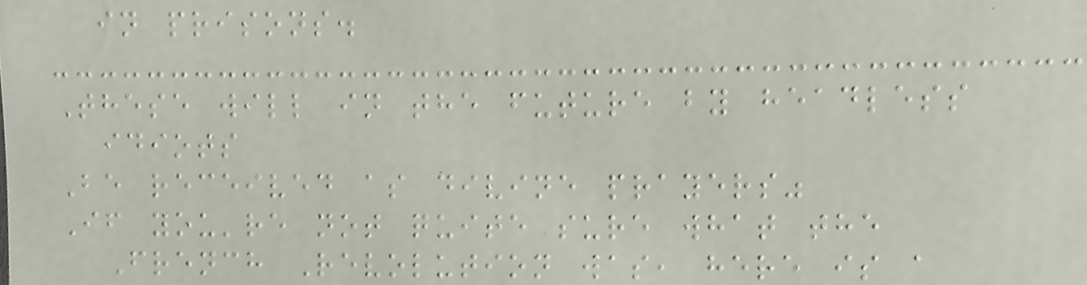in prisons.
These will in the future by headless
idiots
Be received as divine prayers"
If you're not quite sure what the
French Revolution was, here is a
